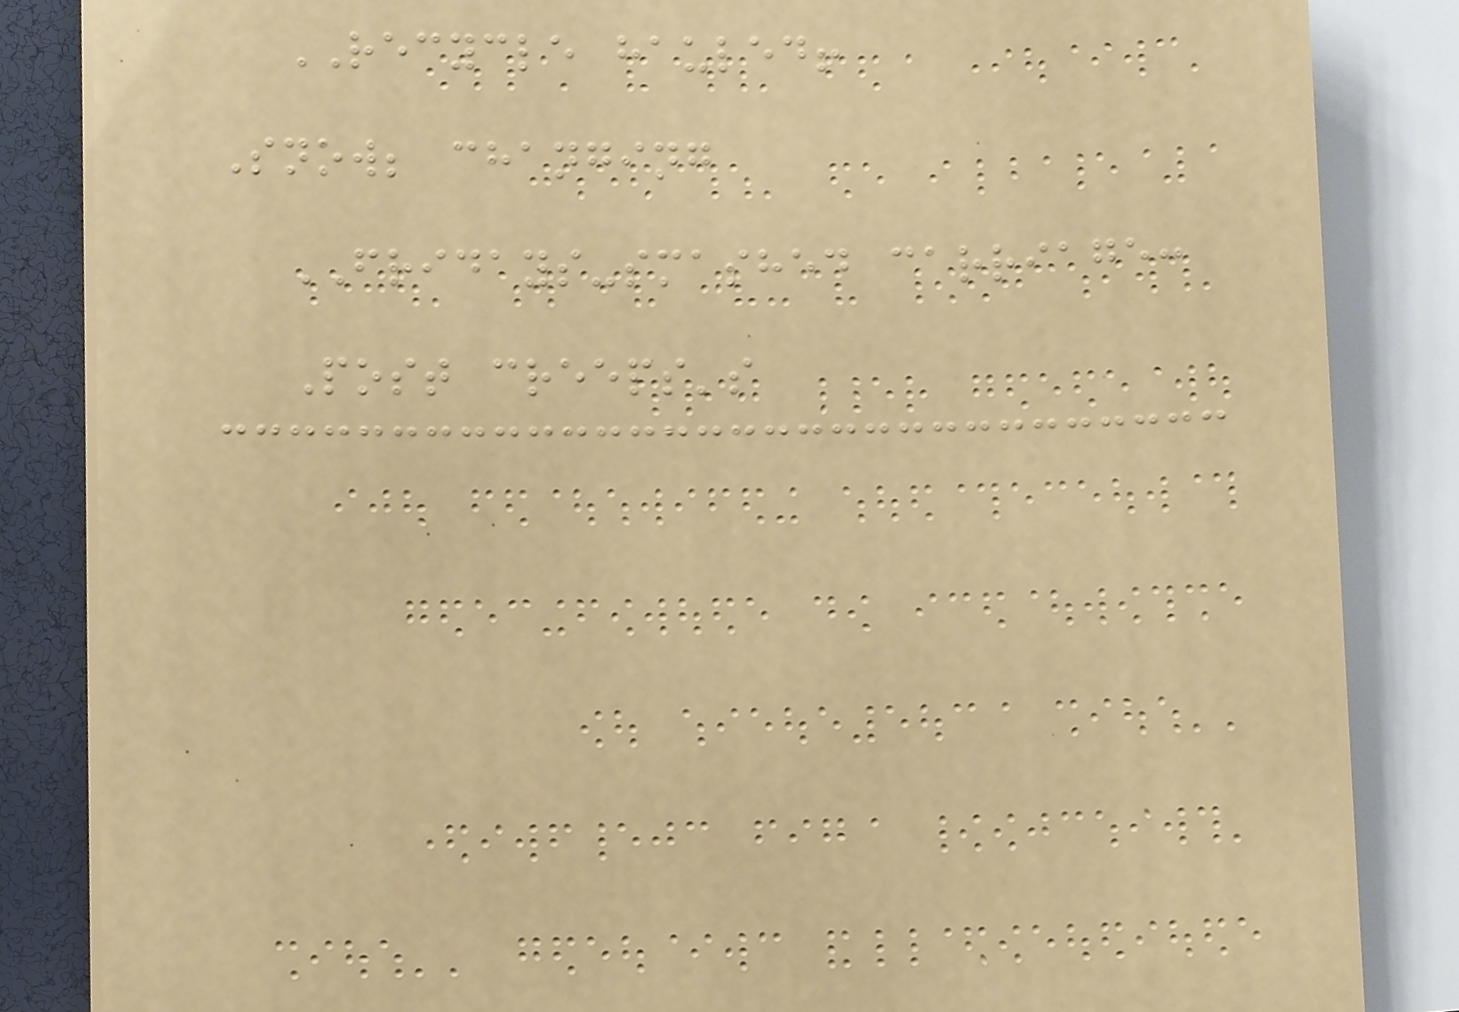RECYCLE hauled!
Snow; changing
FRIDAYS-smashed carriage:
Post creeps's
